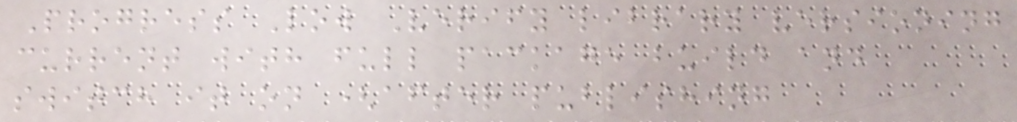Progress Low Verify library versioning
current with full package build and
switch it on (after publishing
